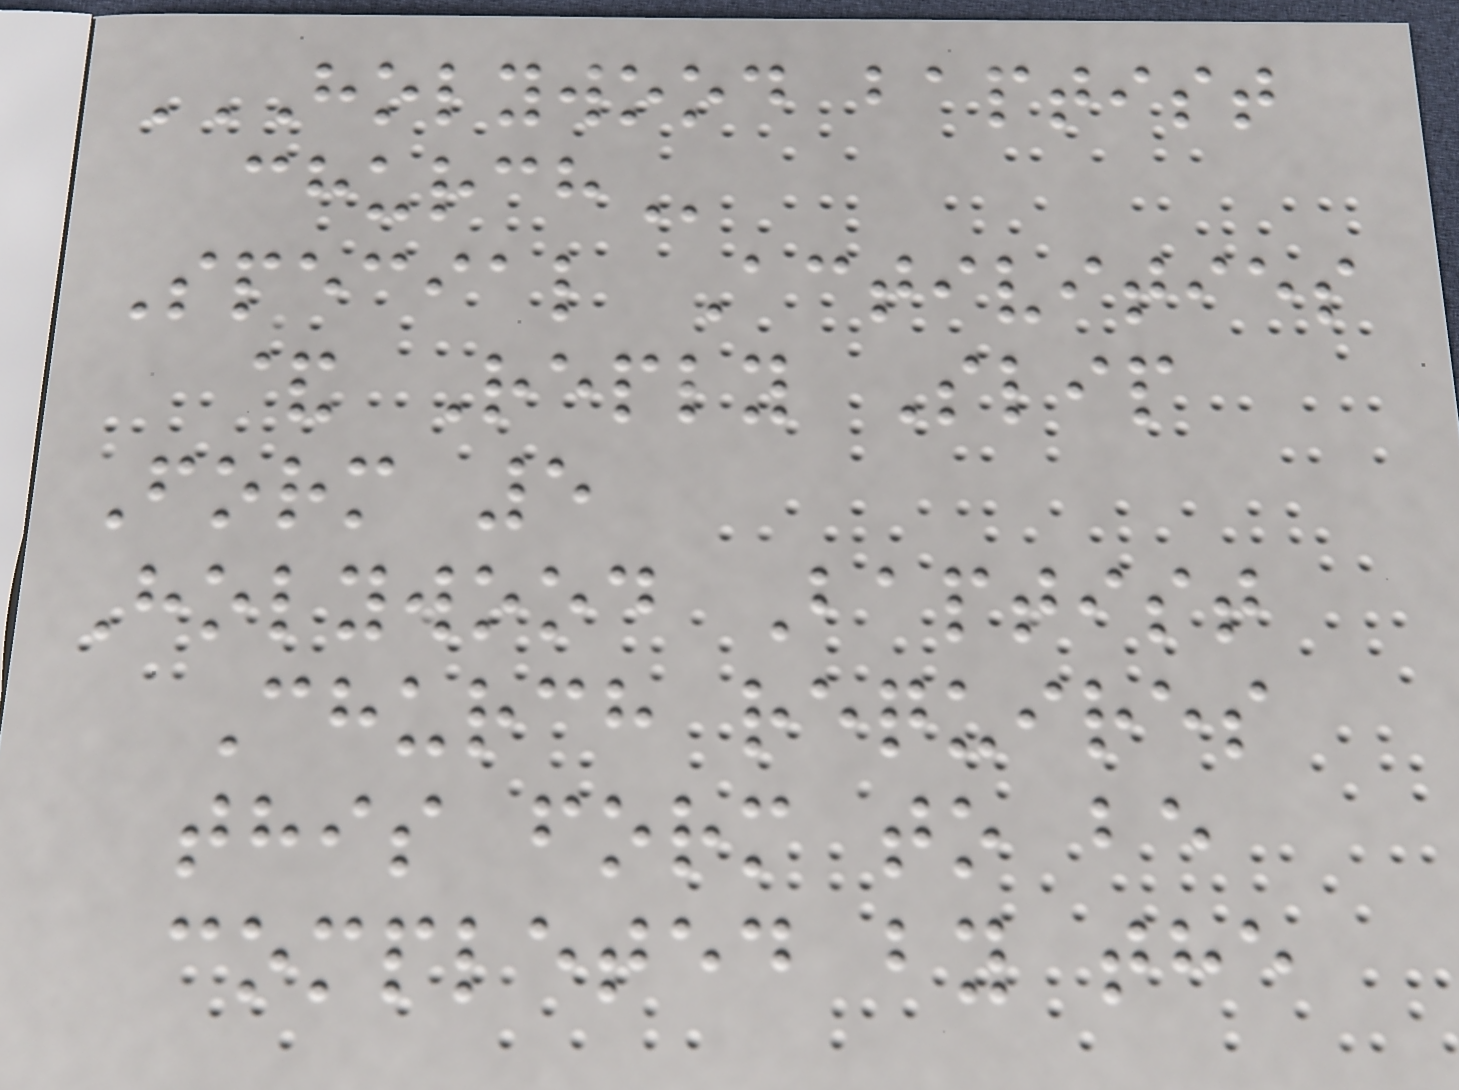HOLYWOOD BAPTIST
CHURCH
Special Activities
& Reply Slip
Form 5
Holywood Baptist
Church requires
this form to be
completed by the
